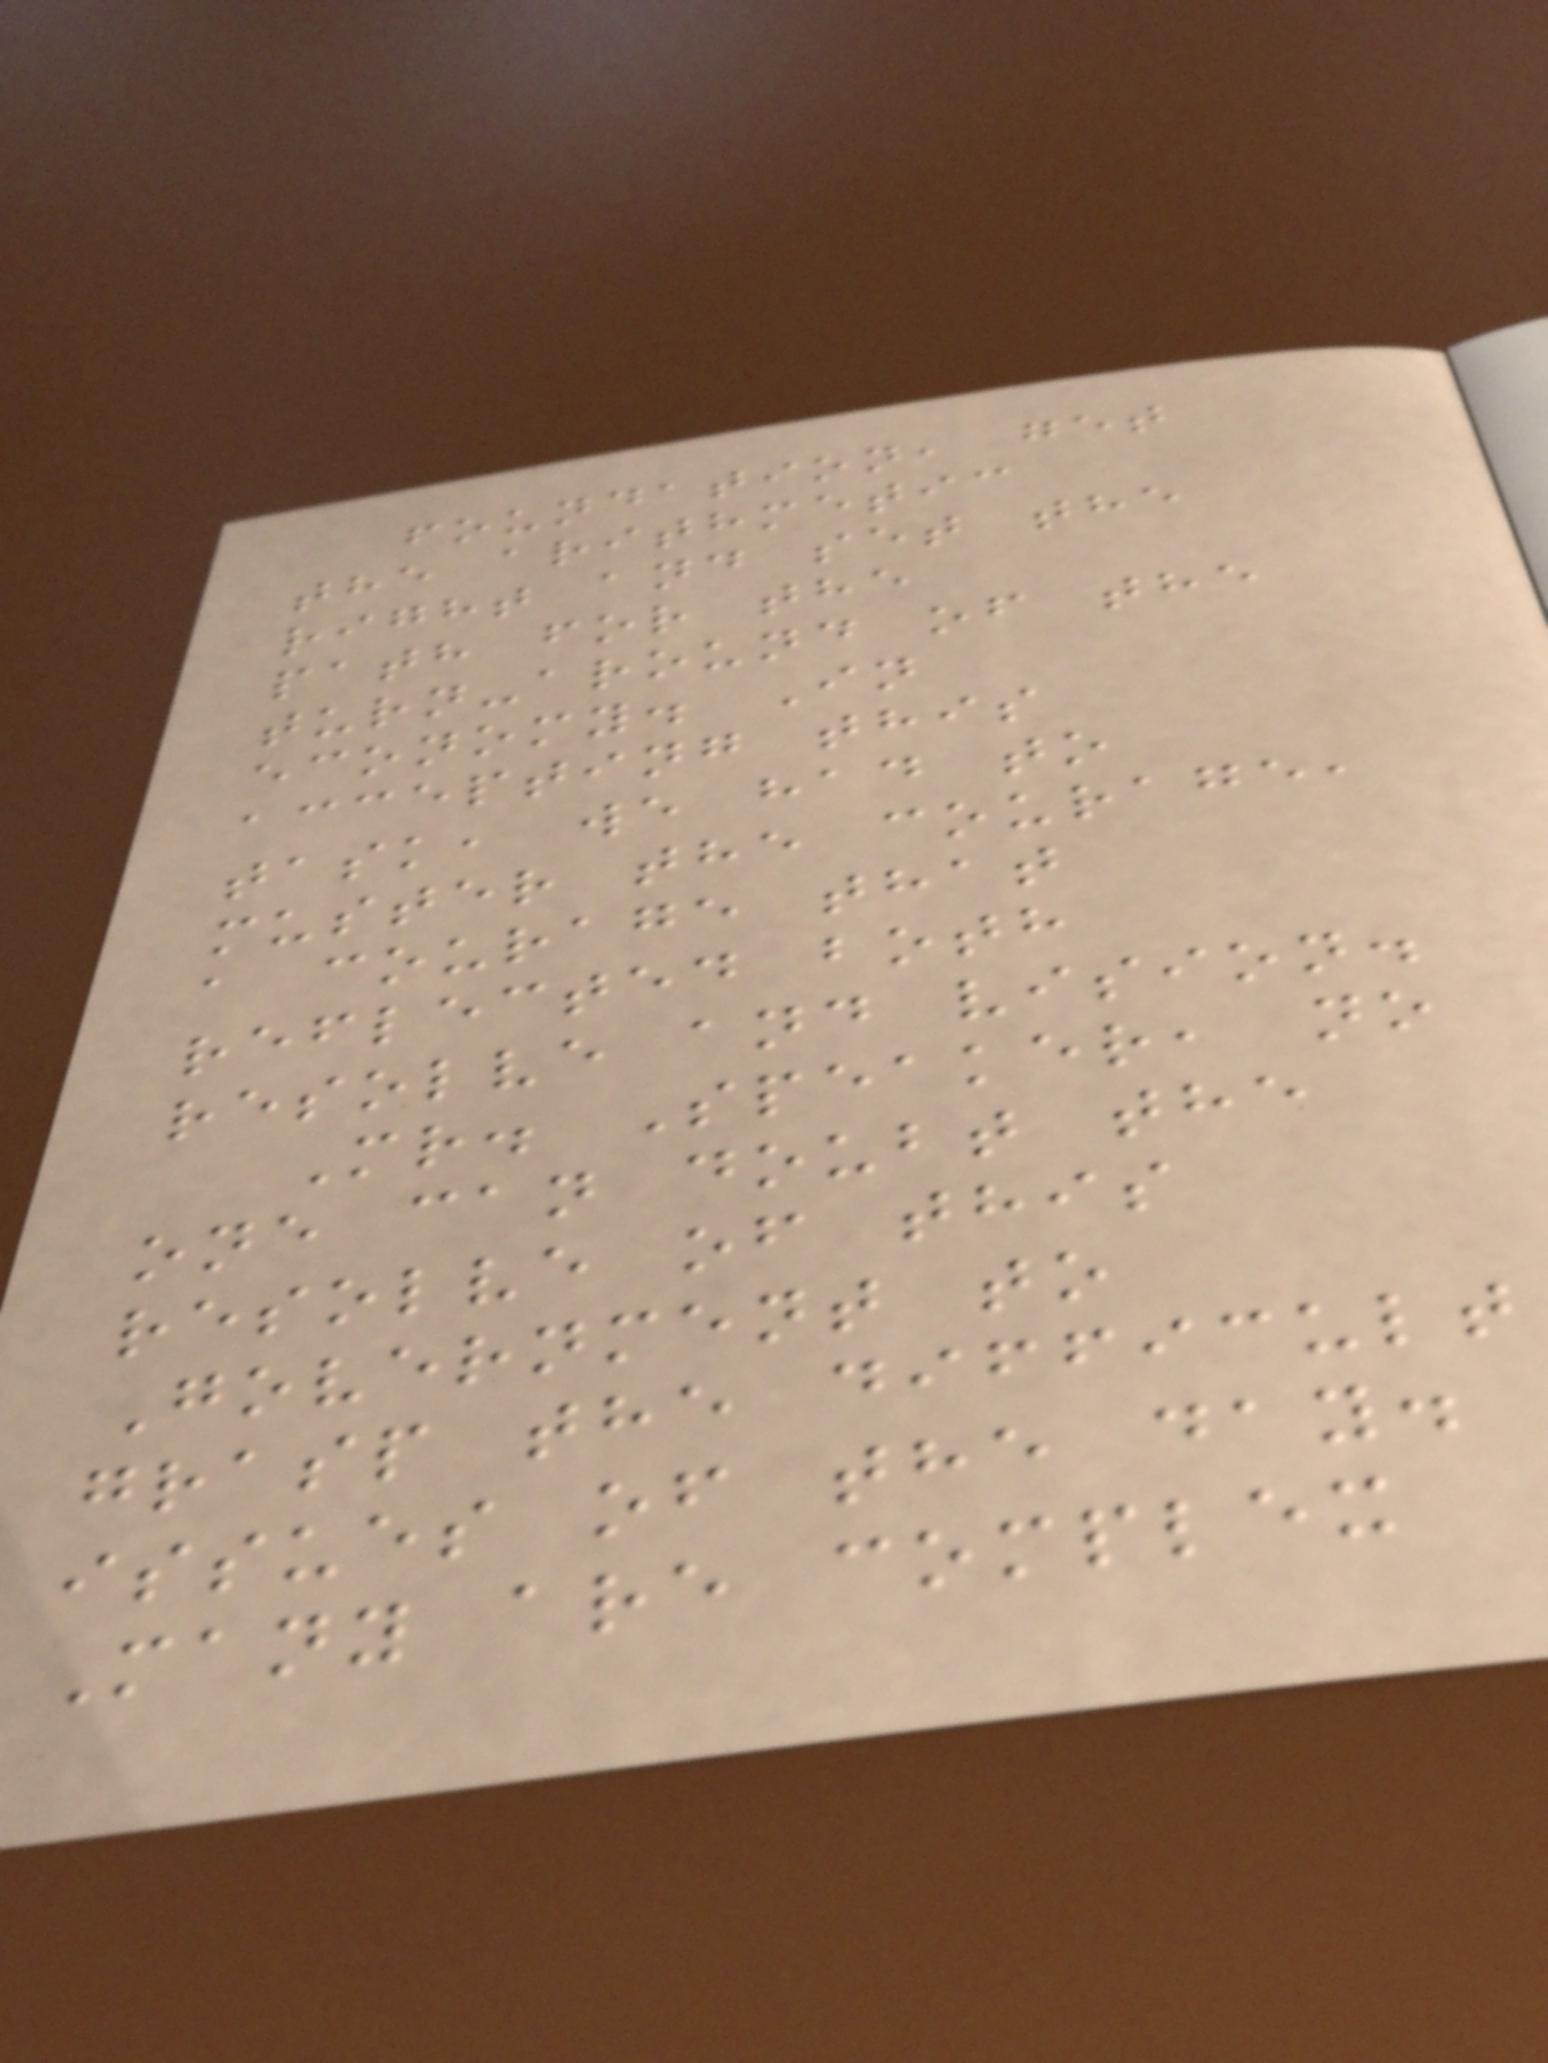foundation, get
the arithmetic
right and set the
path for the
turn-around of the
economy. In
accepting this
task, we had to
muster the courage,
a courage that
reflected both
resolve and vision.
Mr. Speaker, no
one can doubt the
resolve of this
Government to
grasp the difficult
issues of the day.
Many are complex
